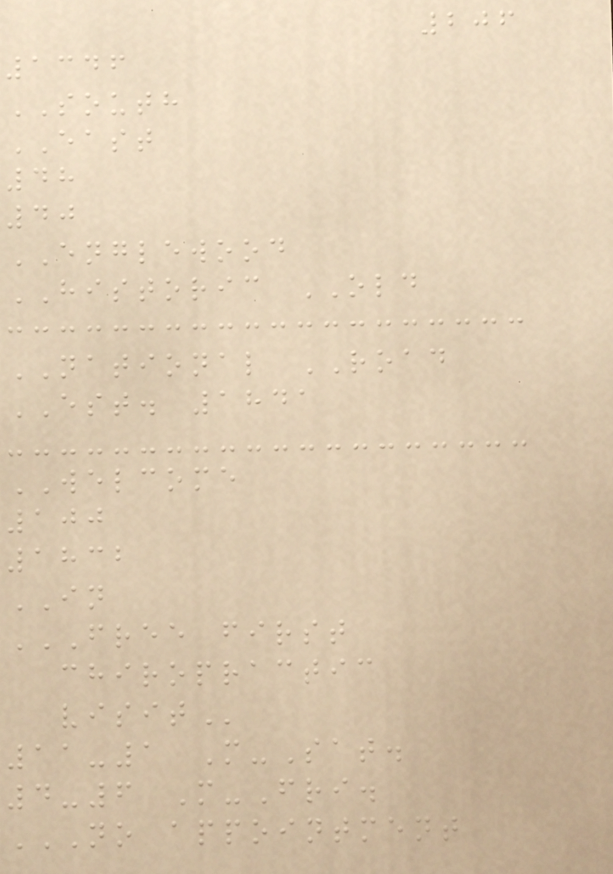206
1346
SOUTH
EAST
48
40
ENGLEWOOD
HISTORIC OLD
NATIONAL ROAD
EST. 1841
WELCOME
100
1832
IN
FREE FIRST
CHIROPRACTIC
VISIT
11-1 M-Sat.
4-6 M-Fri.
NO APPOINTMENT
